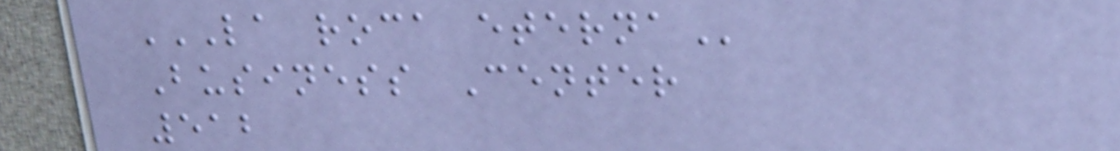LA ROCA ETERNA
Business Center
512
